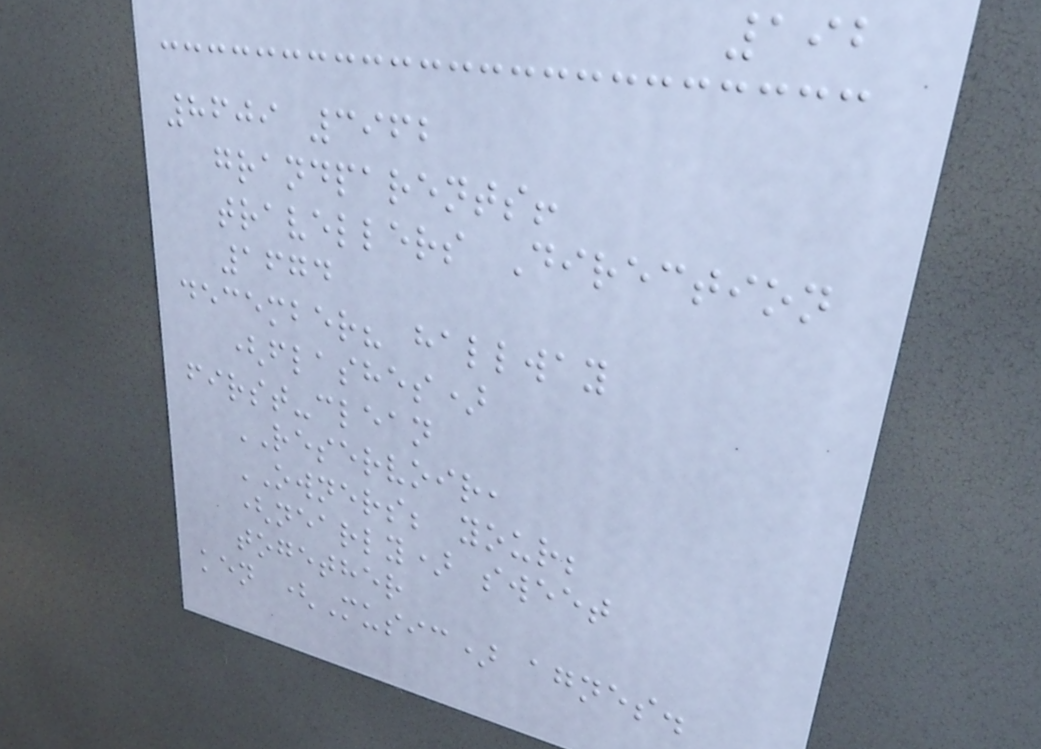192
8609 3962
grandparents!
travellers Direction
1674
december? hallway
(flashes)
first-clean
RESERVOIR,
OWNERS; your;
(nearly) sweet
together
ken (Music) agnes.
